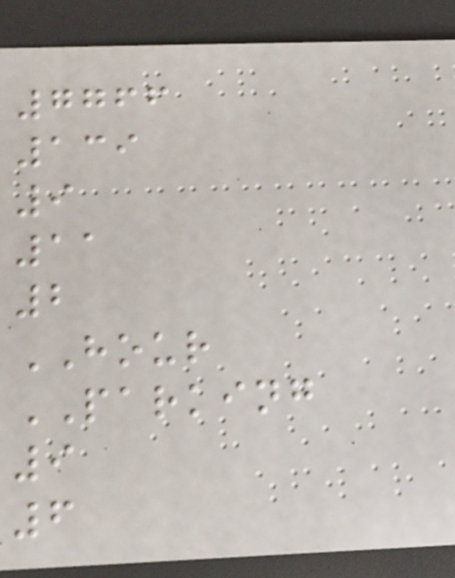7766
139
9
11
2
HOUR
PARKING
9
6
